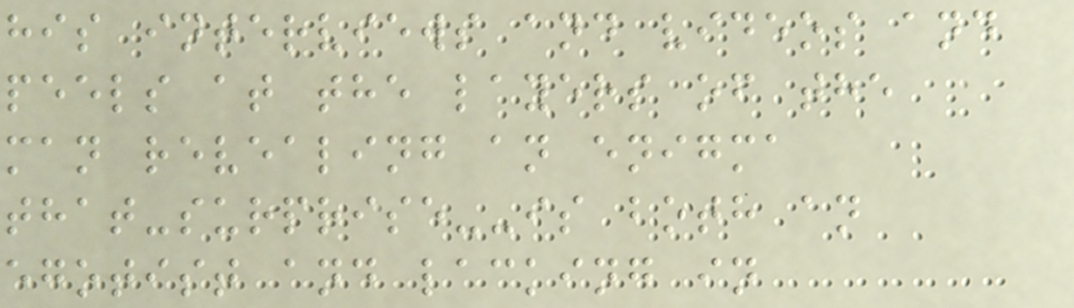his interviews and videos and
peels at the layers of the
man revealing an enigma
that-surprise--is both an
egotist and lacking in
